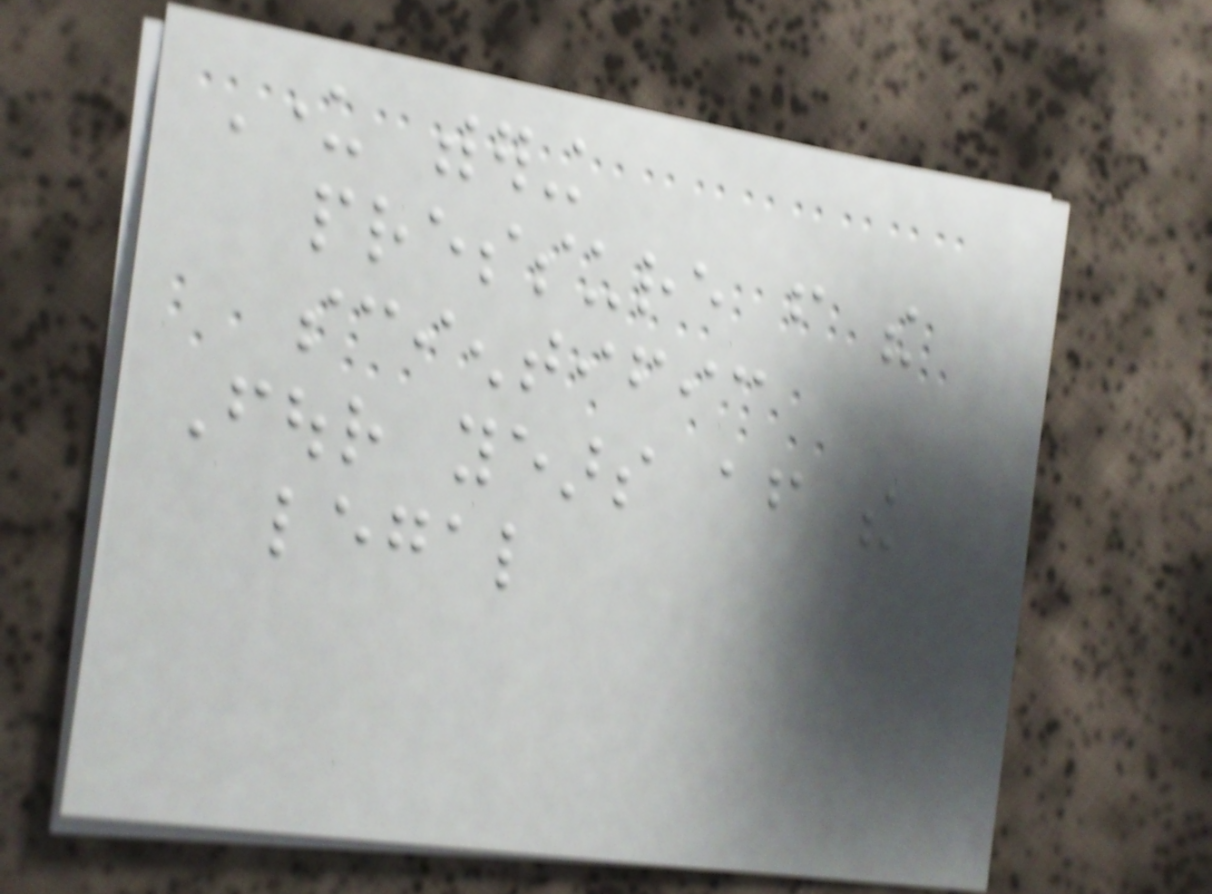Under withering
pressure from the
scientific
Four years after the
legal
